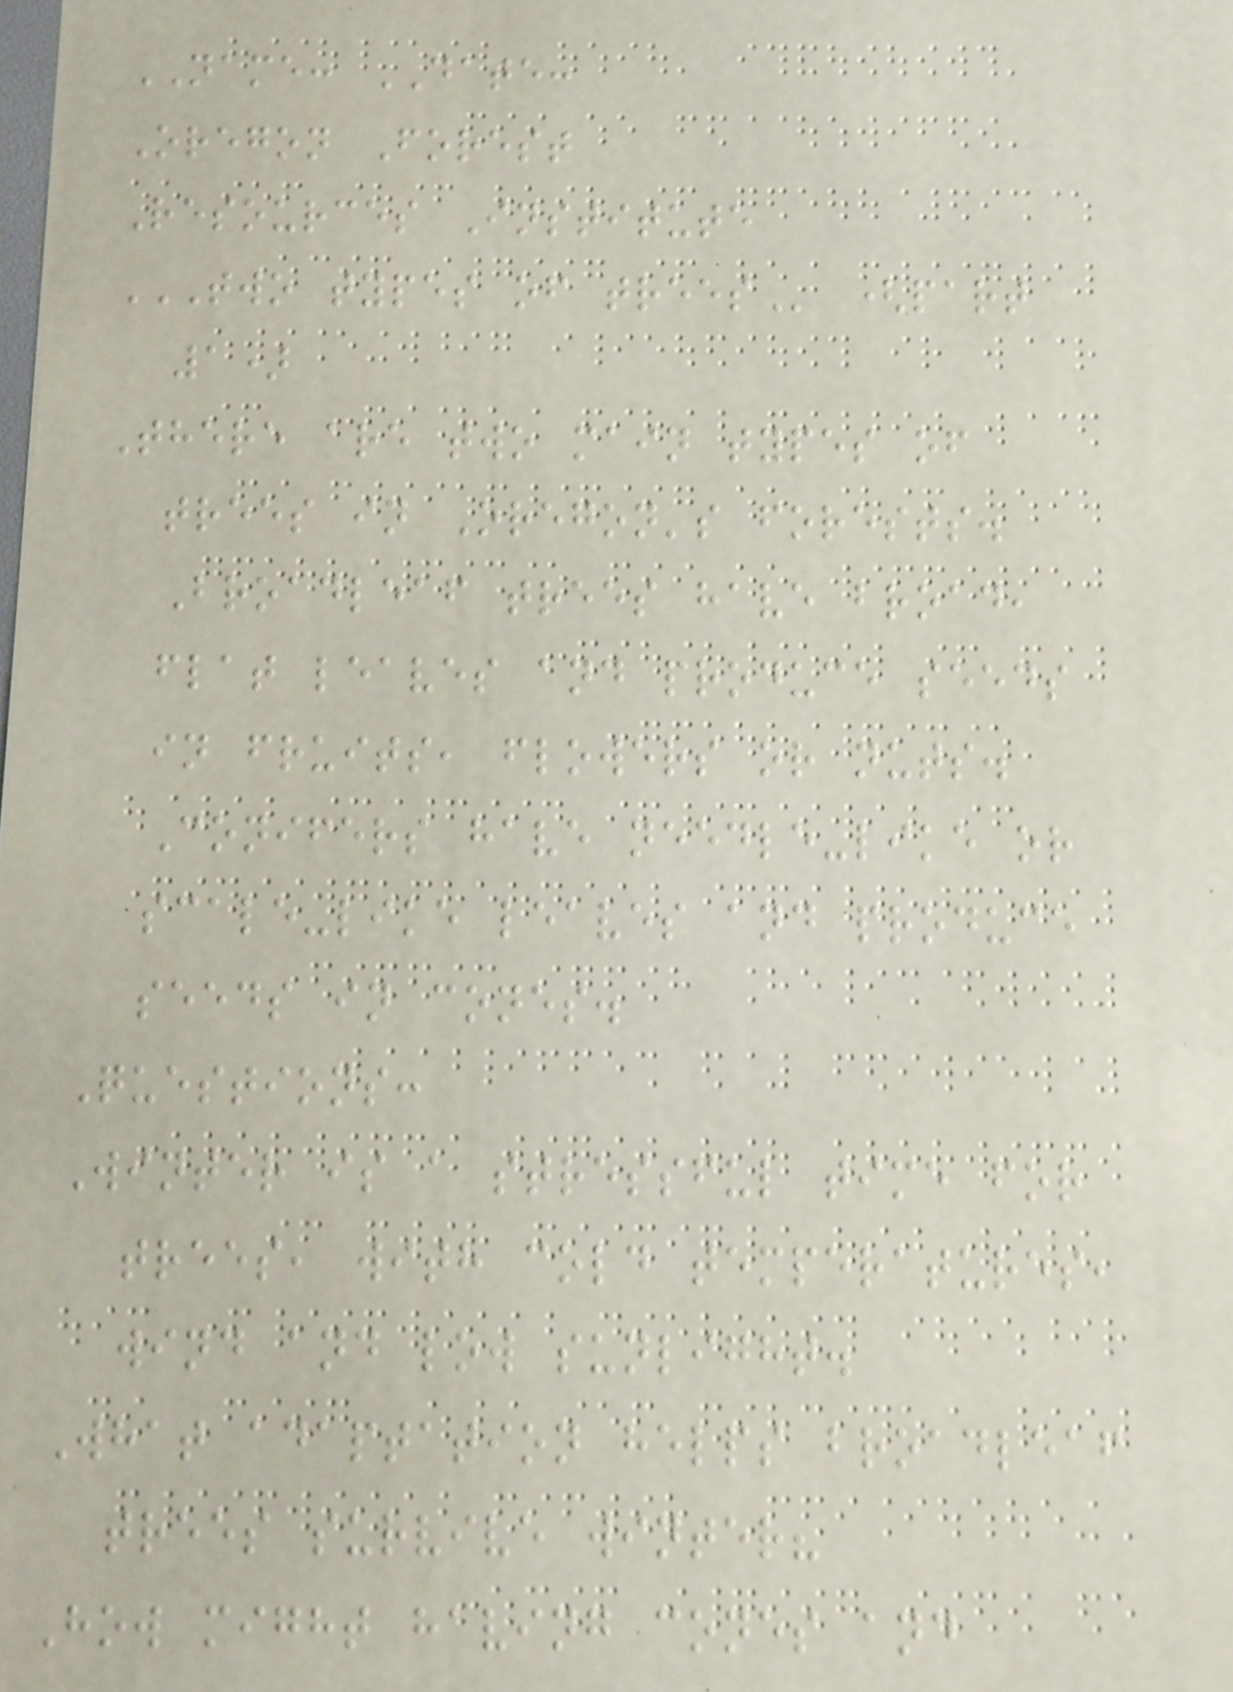NAME: DATE:
Oregon Forest
Resources Institute
TWO TYPES OF TREES (part
1)
There are two main types of
trees in Oregon's forests.
Broadleaf trees have broad,
flat leaves and produce seeds
in fruits, flowers or nuts.
Conifers have needle-like or
scale-like leaves and produce
seeds in cones.
Questions:
Winter is a stressful time for
trees, with cold temperatures,
wind and low sunlight.
What adaptation helps broadleaf
trees survive winter?
How might having cones and
